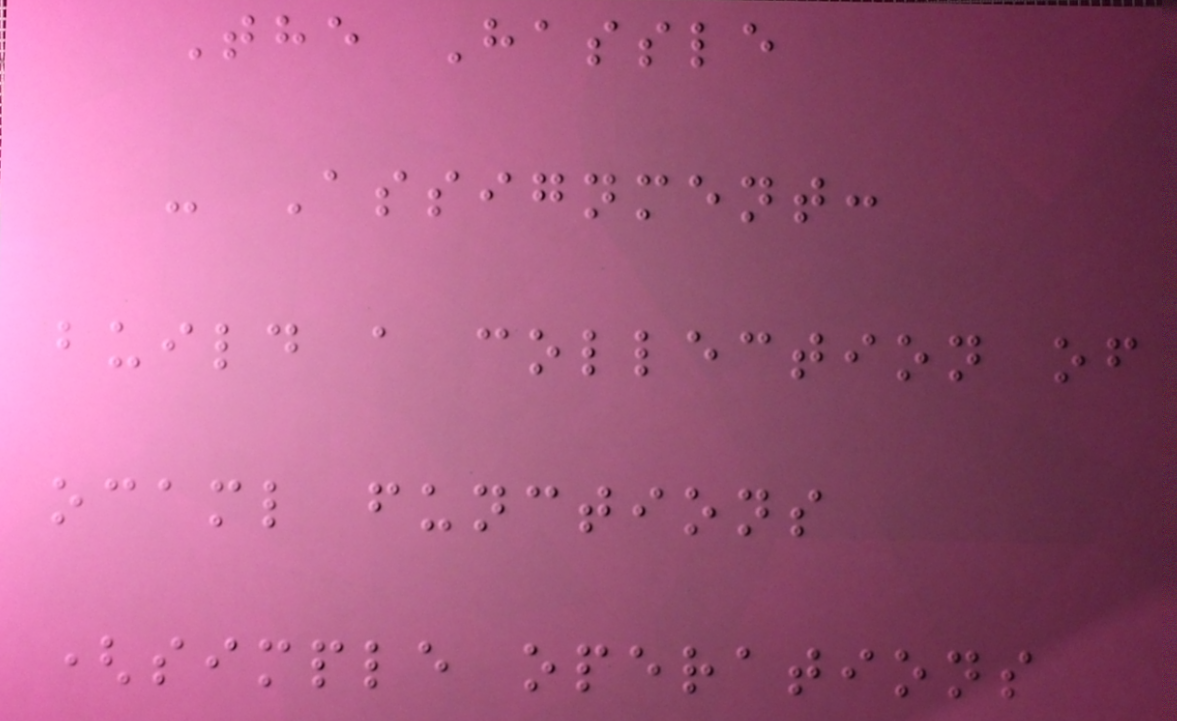The Hassle
- Assignment:
build a collection of
ocaml functions
(simple operations
